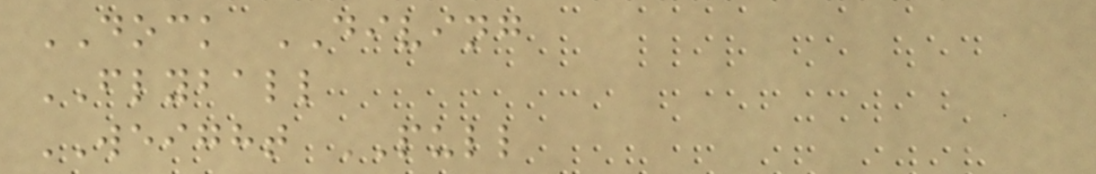DOCK DIVING
FLYBALL
WEIGHT PULL
